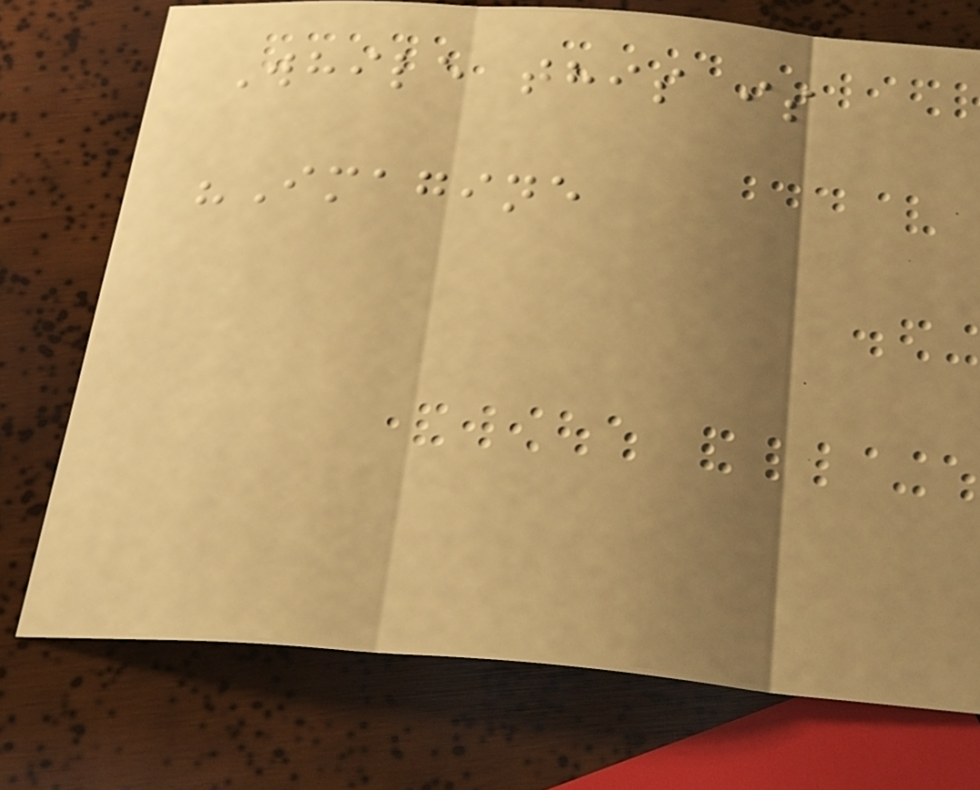While this is
"Imagine
